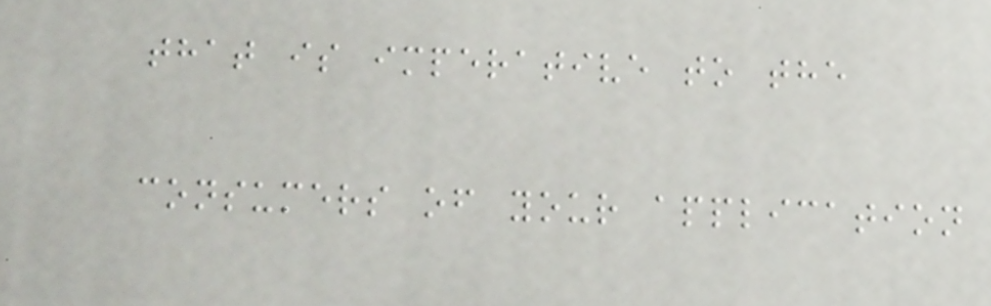that is imperative to the
consumers of your application
